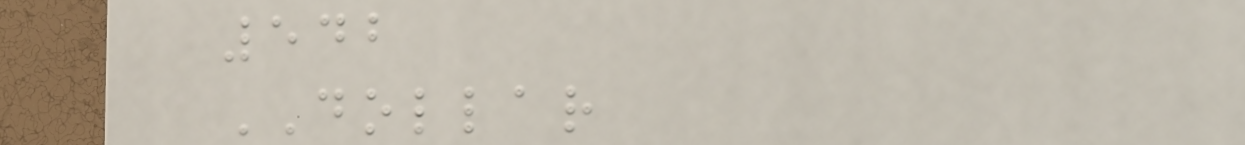542
DOLLAR
